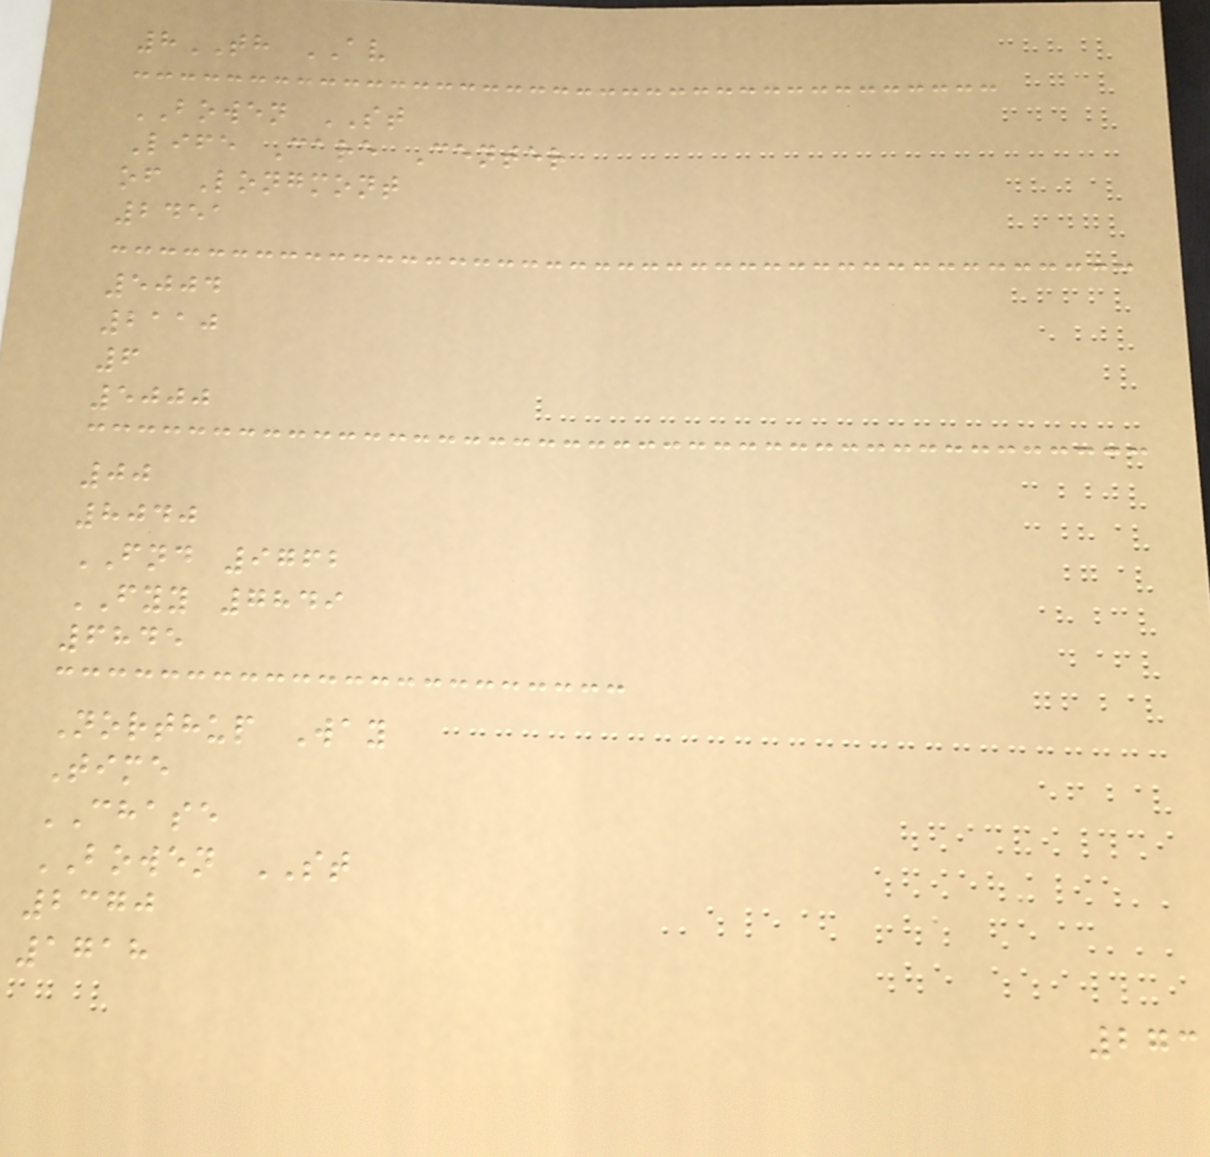8TH AV
BOWEN ST
Life Care Center
of Longmont
2451
5004
2110
6
5000
00
8040
FND 9762
FYY 7849
6845
Northup Way
Time
CHASE
BOWEN ST
2370
1718
273
